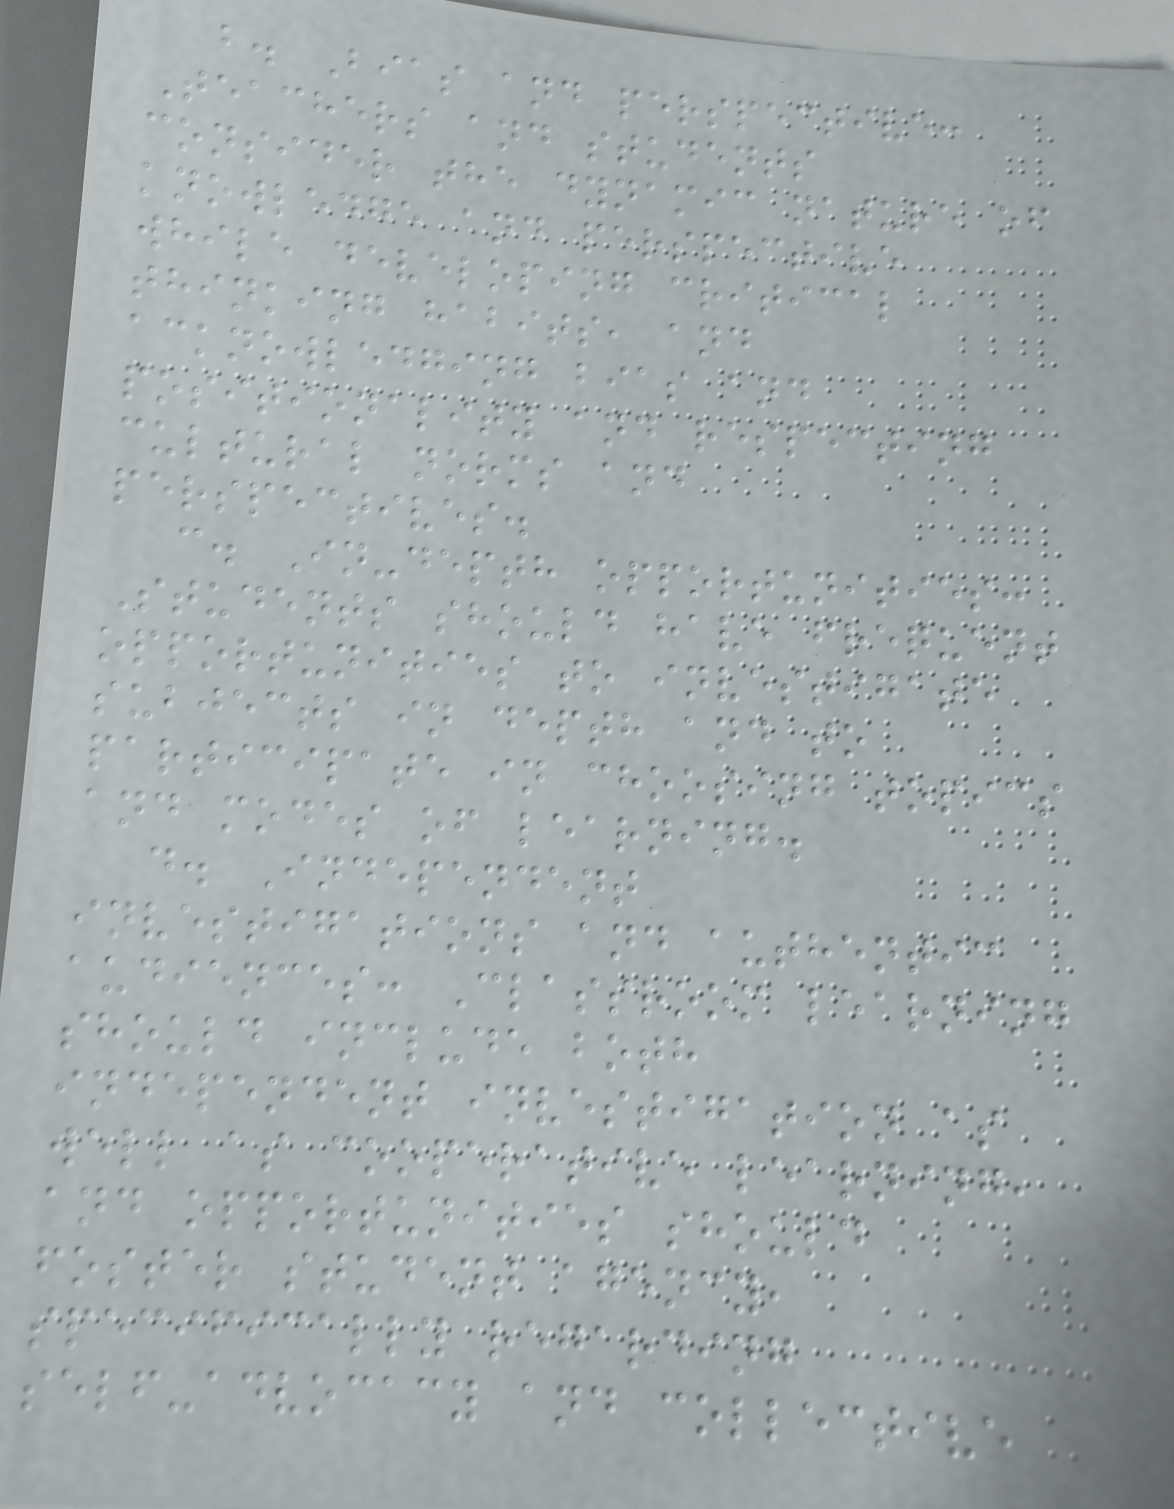b. Bias and perspective:
Teachers and students
consider the dynamic nature of
knowledge and perspective
while developing critical
thinking habits, and
acknowledging bias and
positionality and respecting
cultural norms and
perspectives.
c. In-depth opportunities:
Students should have frequent
opportunities to investigate
subjects in depth and to
participate in choosing topics
and modes of learning.
d. Independent
investigations and authentic
audiences: Classroom learning
should include both
independent investigation as
well as cooperative learning,
and opportunities should
foster student agency,
specifically regarding
self-advocacy and collective
